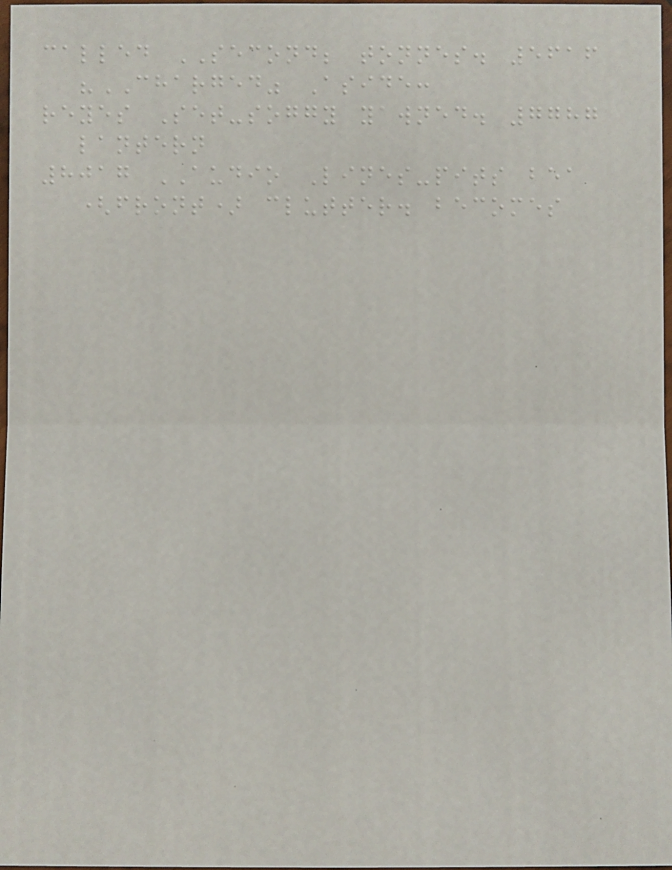called SECOND; tonnes. 5616
"CHARGED" Aside:
reyes Set-soggy yawned. 7787
lantern
8017 AUDIO Lines-pits bea
(front) clutter. becomes
